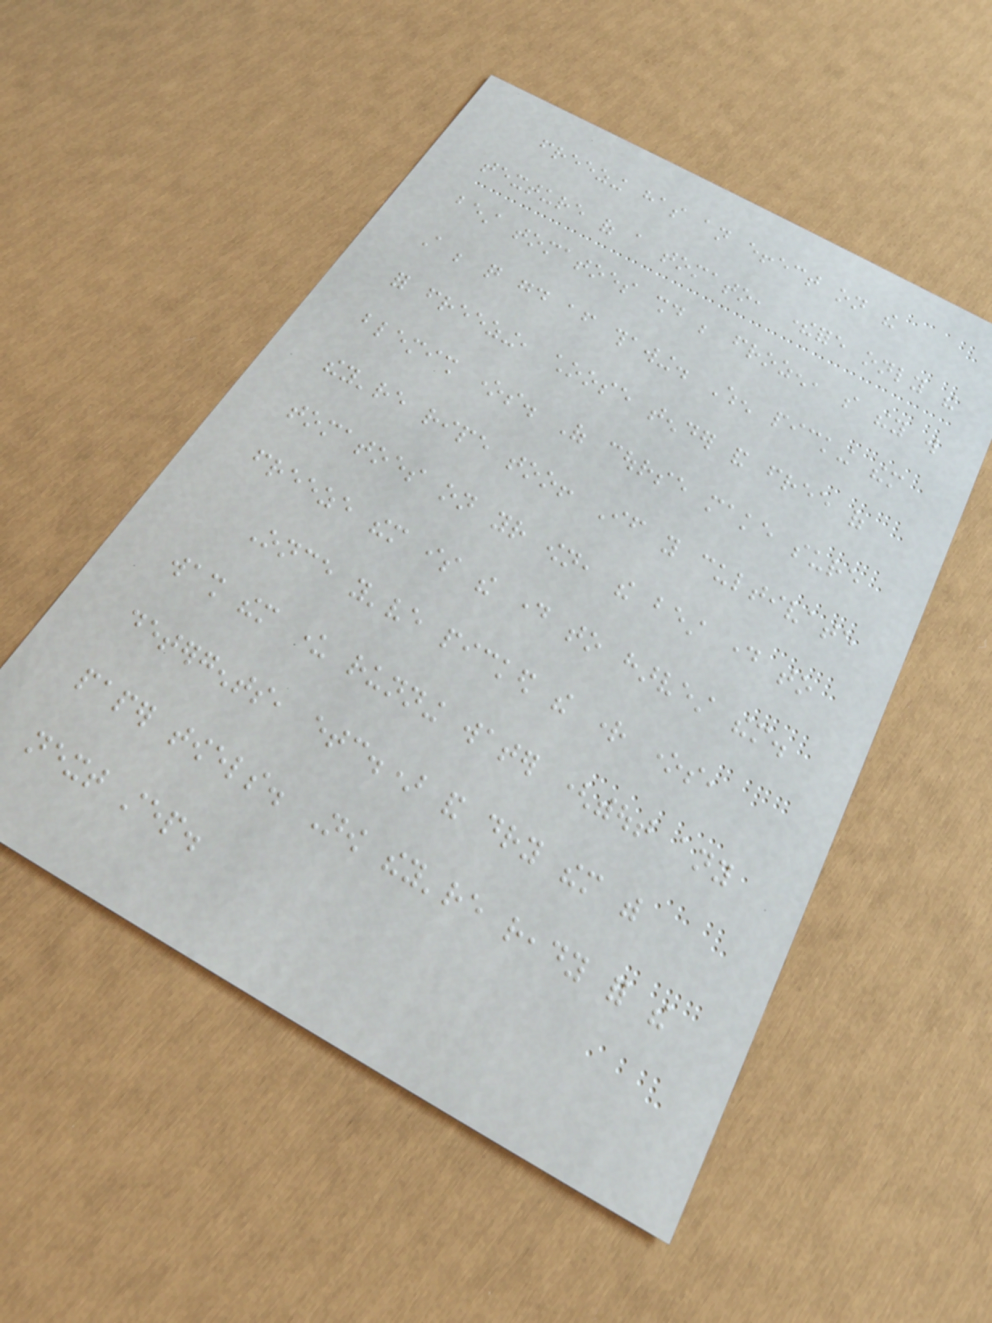freezing has an effect on the
texture of a tomato, therefore only the
best tomatoes should be frozen, so they will
still be quite good after thawing. When picking them
for freezing, choose tender and free of
blemish ones. Of course make sure
they're ripe too! If you cultivate
tomatoes on your own, the best day to
freeze them is the day to harvest them.
Once you've picked the right ones,
wash them under running water (without any
detergents, etc.) and dry them with
paper towels. Now they're ready for the
next step.
